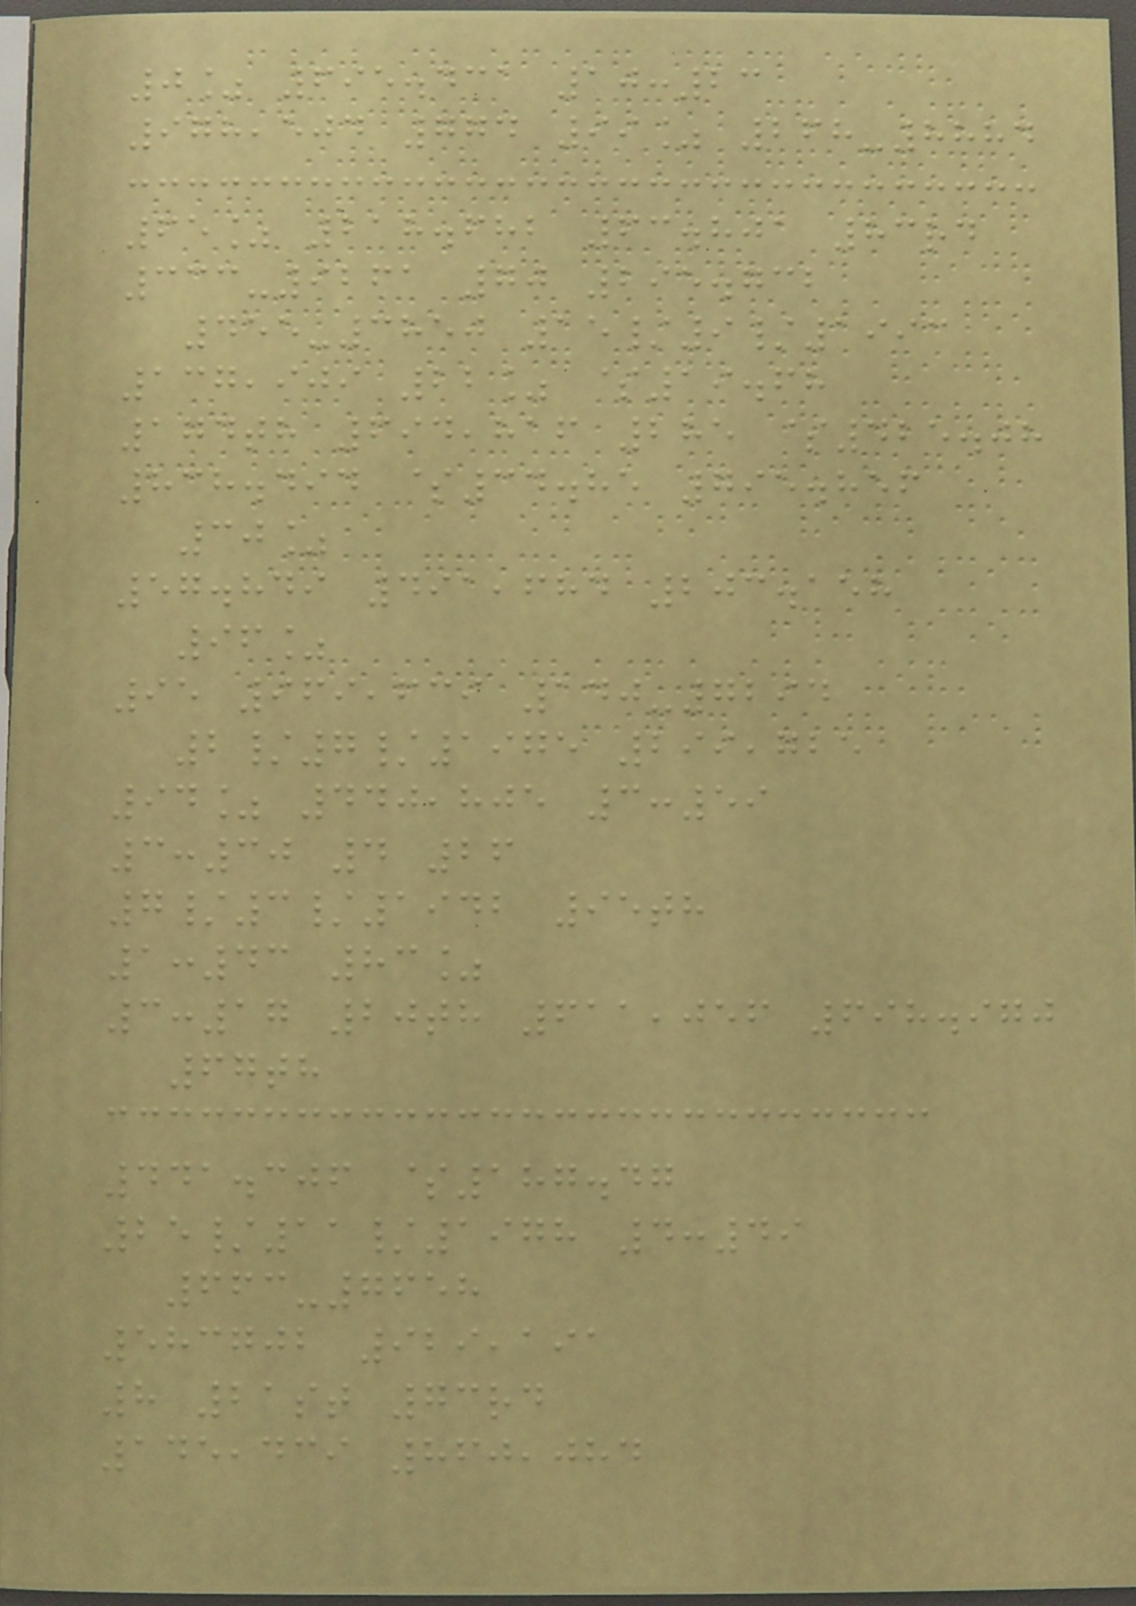0% 695.431 10:23
978,504 774 99% 268-8884
65% 218.682 63.801 83rd
333-9261 70 295.732
455-3850 15/9/1993
137,909 22% $19.68
174th 694,816 285 $425.08
838.494 $34.85 795.856
30%
57.849 491,684 203.158
96%
95 969,639 140-7294
2/7/1975 299,725
94% 440,805 3:59
3:30 4 26
7/3/1942 95th
1:43 83%
3:17 20th 611,056 698.970
67th
441.306 $187.47
25/11/1978 4:49
663-7658
583702 929,191
8 21st 73rd
145,439 860,084
